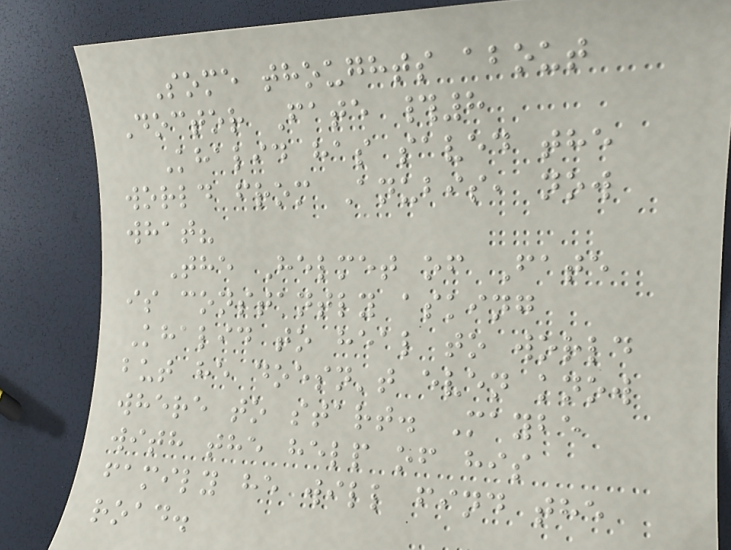Some thoughts about
Doctor Fate #8
Khalid has saved the
world from Anubis, now
what?
The Helmet of Fate
is constantly asking
Khalid to heal to world
but he doesn't even know
where to start. Maybe
with the help of his
family he will find the
road.
